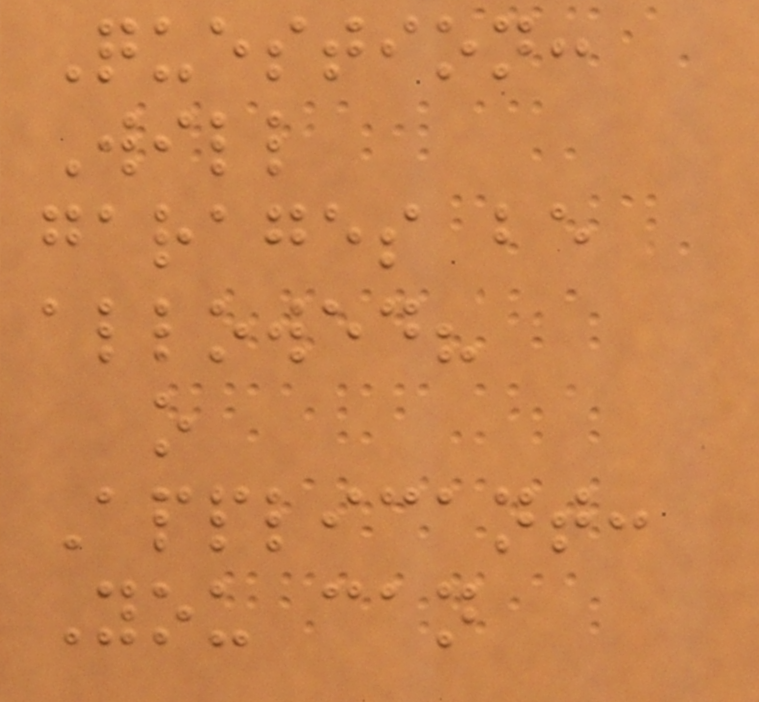Question:
Will
garages be
allowed?
o
Applicant:
You can
